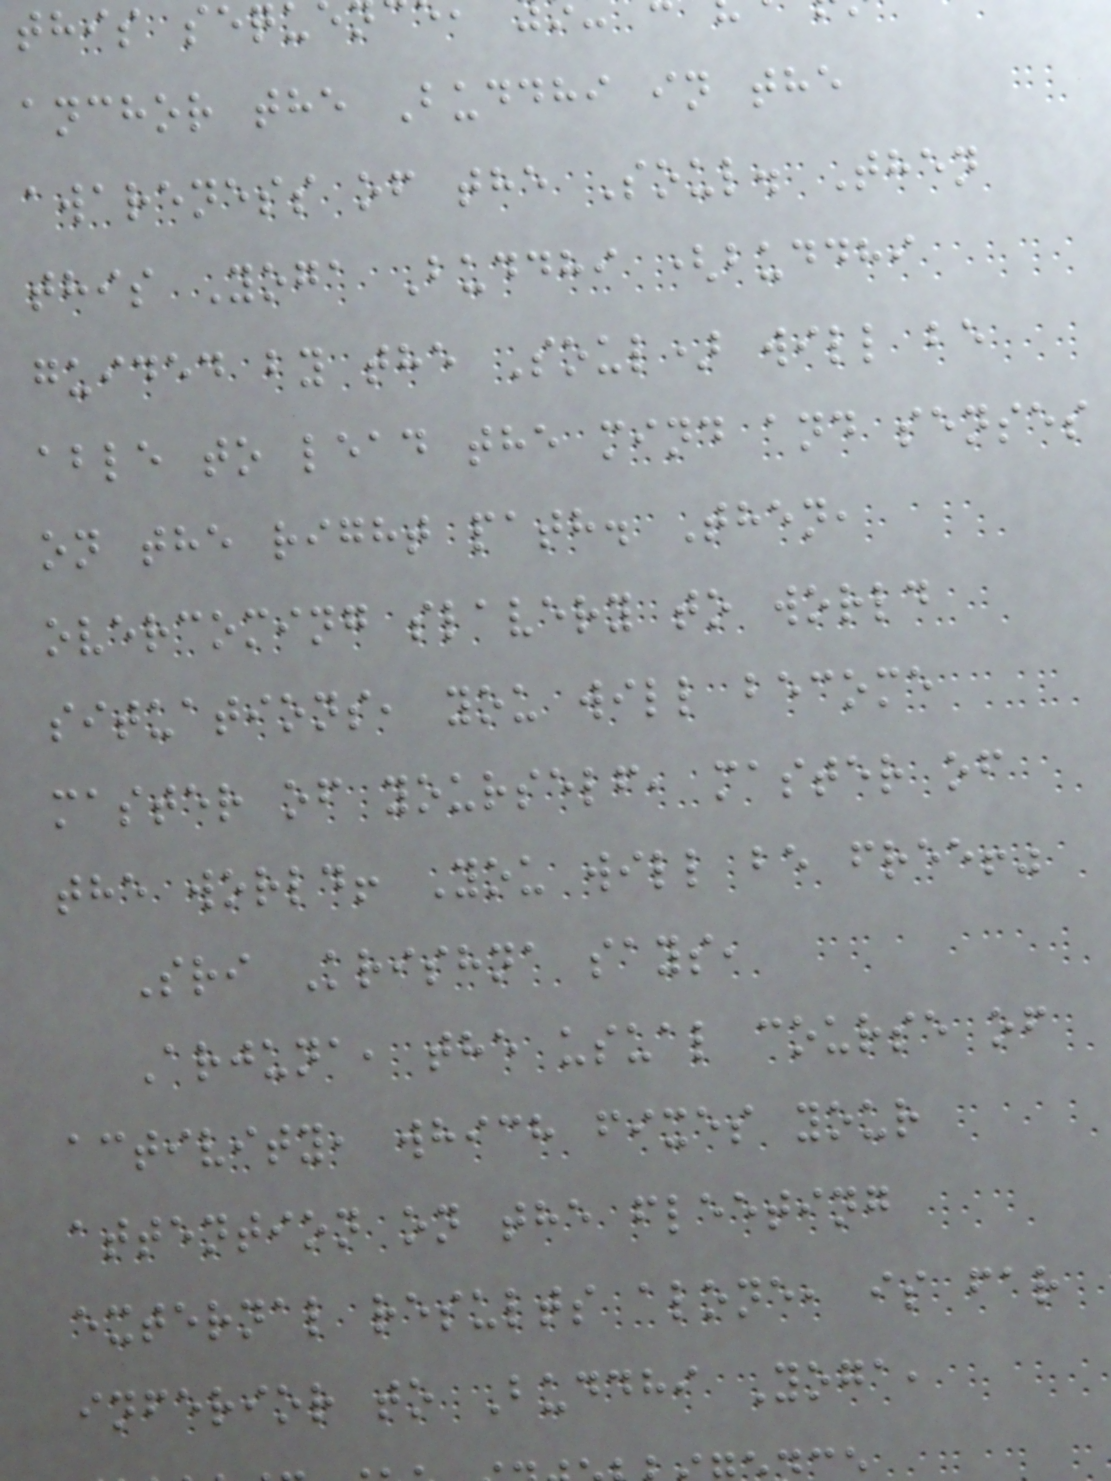this sequ
anchor the Buddhi in the
awareness of the Soul. Then
this Yoga Buddhi (buddhi
guided by the Soul) will be
able to lead the mind and senses
on the right path. Then,
overcoming slavery to world
situations, you will become
master of yourself, master of
the world! You will be free!"
Sri Krishna says,
Arjuna, the usual course of
activity, which fixes your
attention on the fleeting
external results alone, is far
inferior to Buddhi Yoga,
